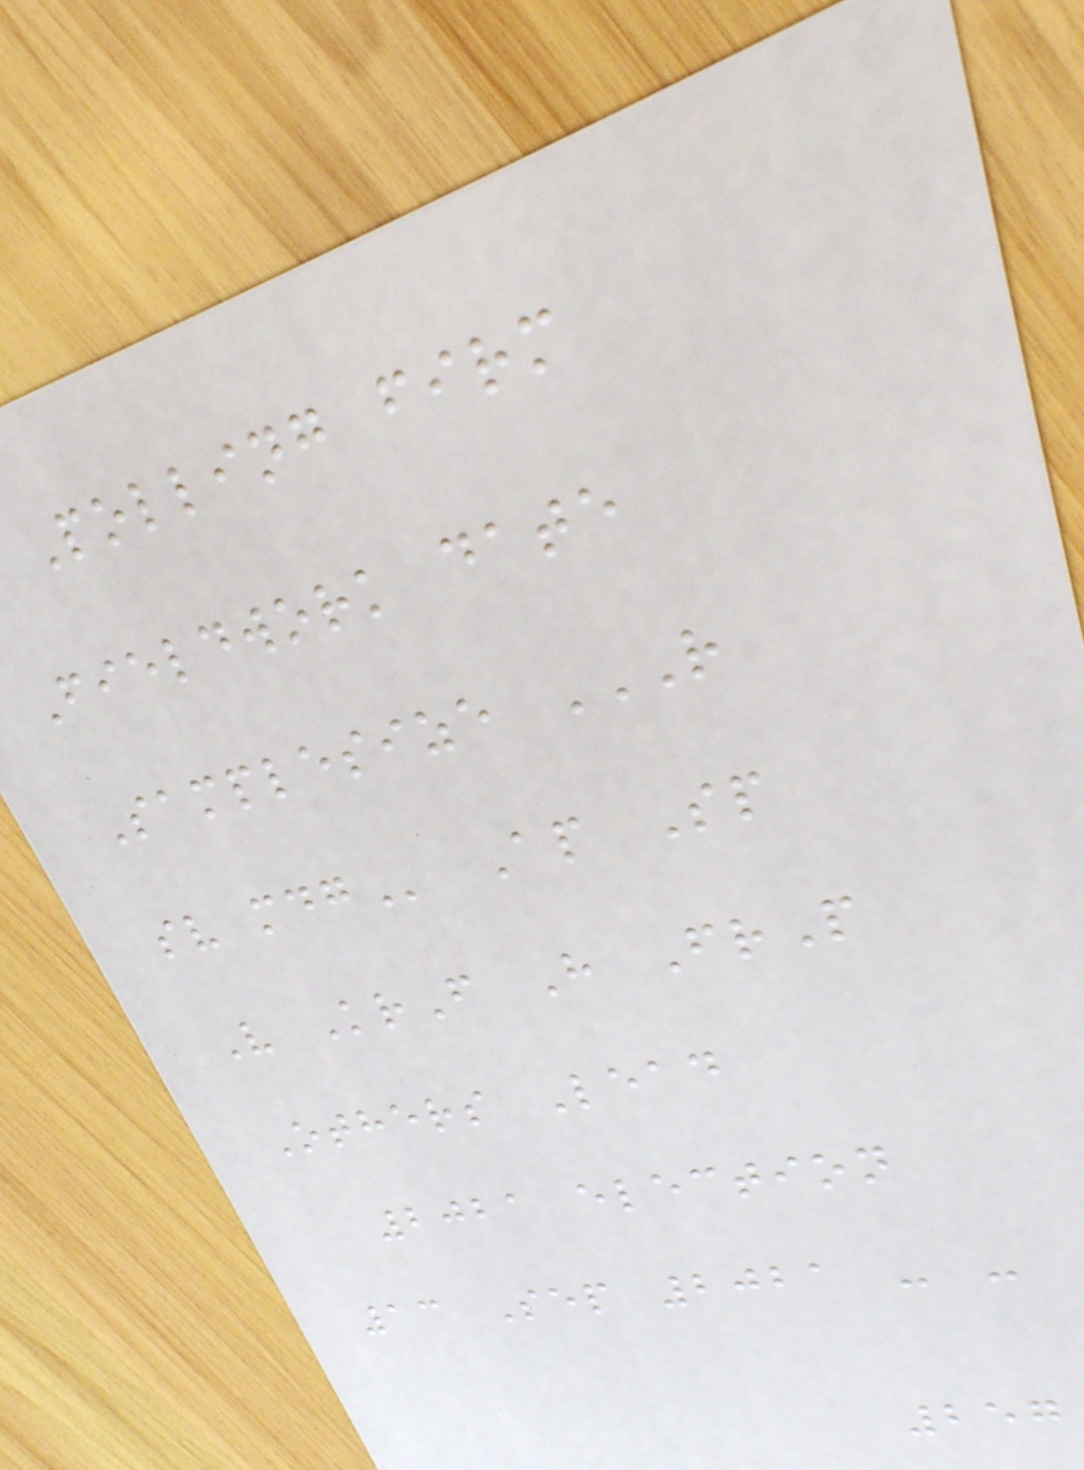Polling firm
Fieldwork date
Samplesize R
SV MDG Ap Sp
V KrF H FrP
Others Lead
2021 election
13 Sep 2021 - -
257
